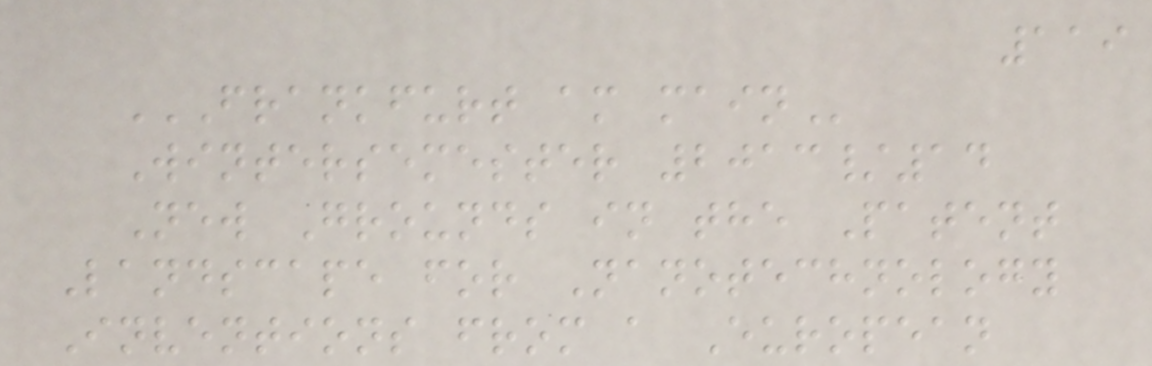119
FRANKFURT AM MAIN
Wintersemester 2013/14
New Grounds in the Patent
Landscape for Nanotechnology
Inventions from a European
